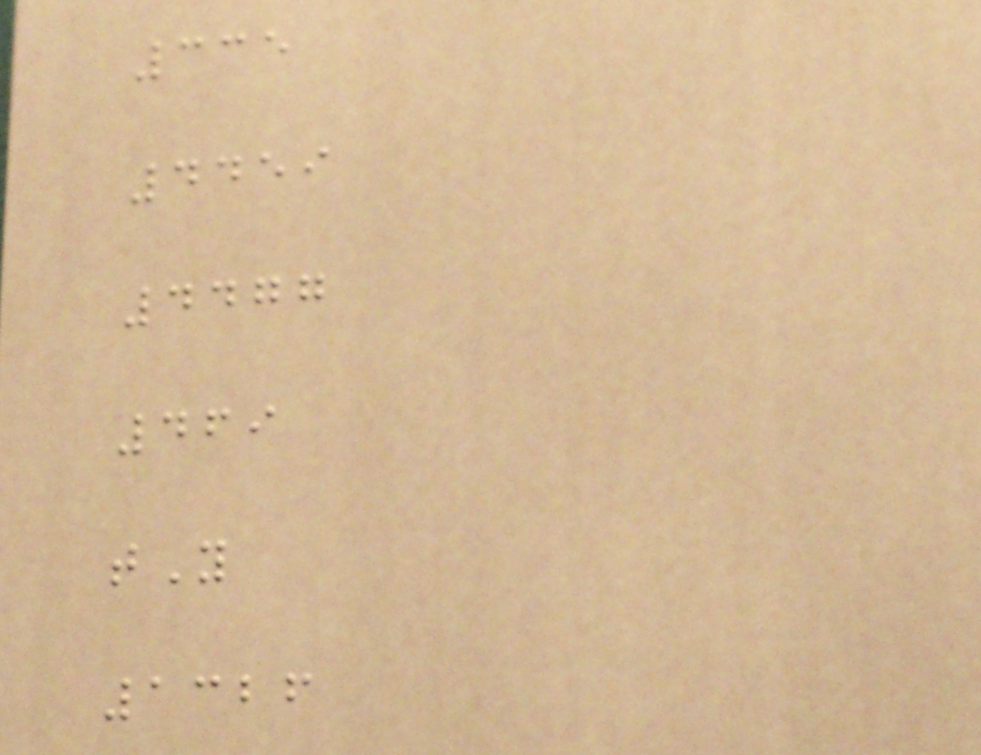335
4459
4477
469
tY
1326
